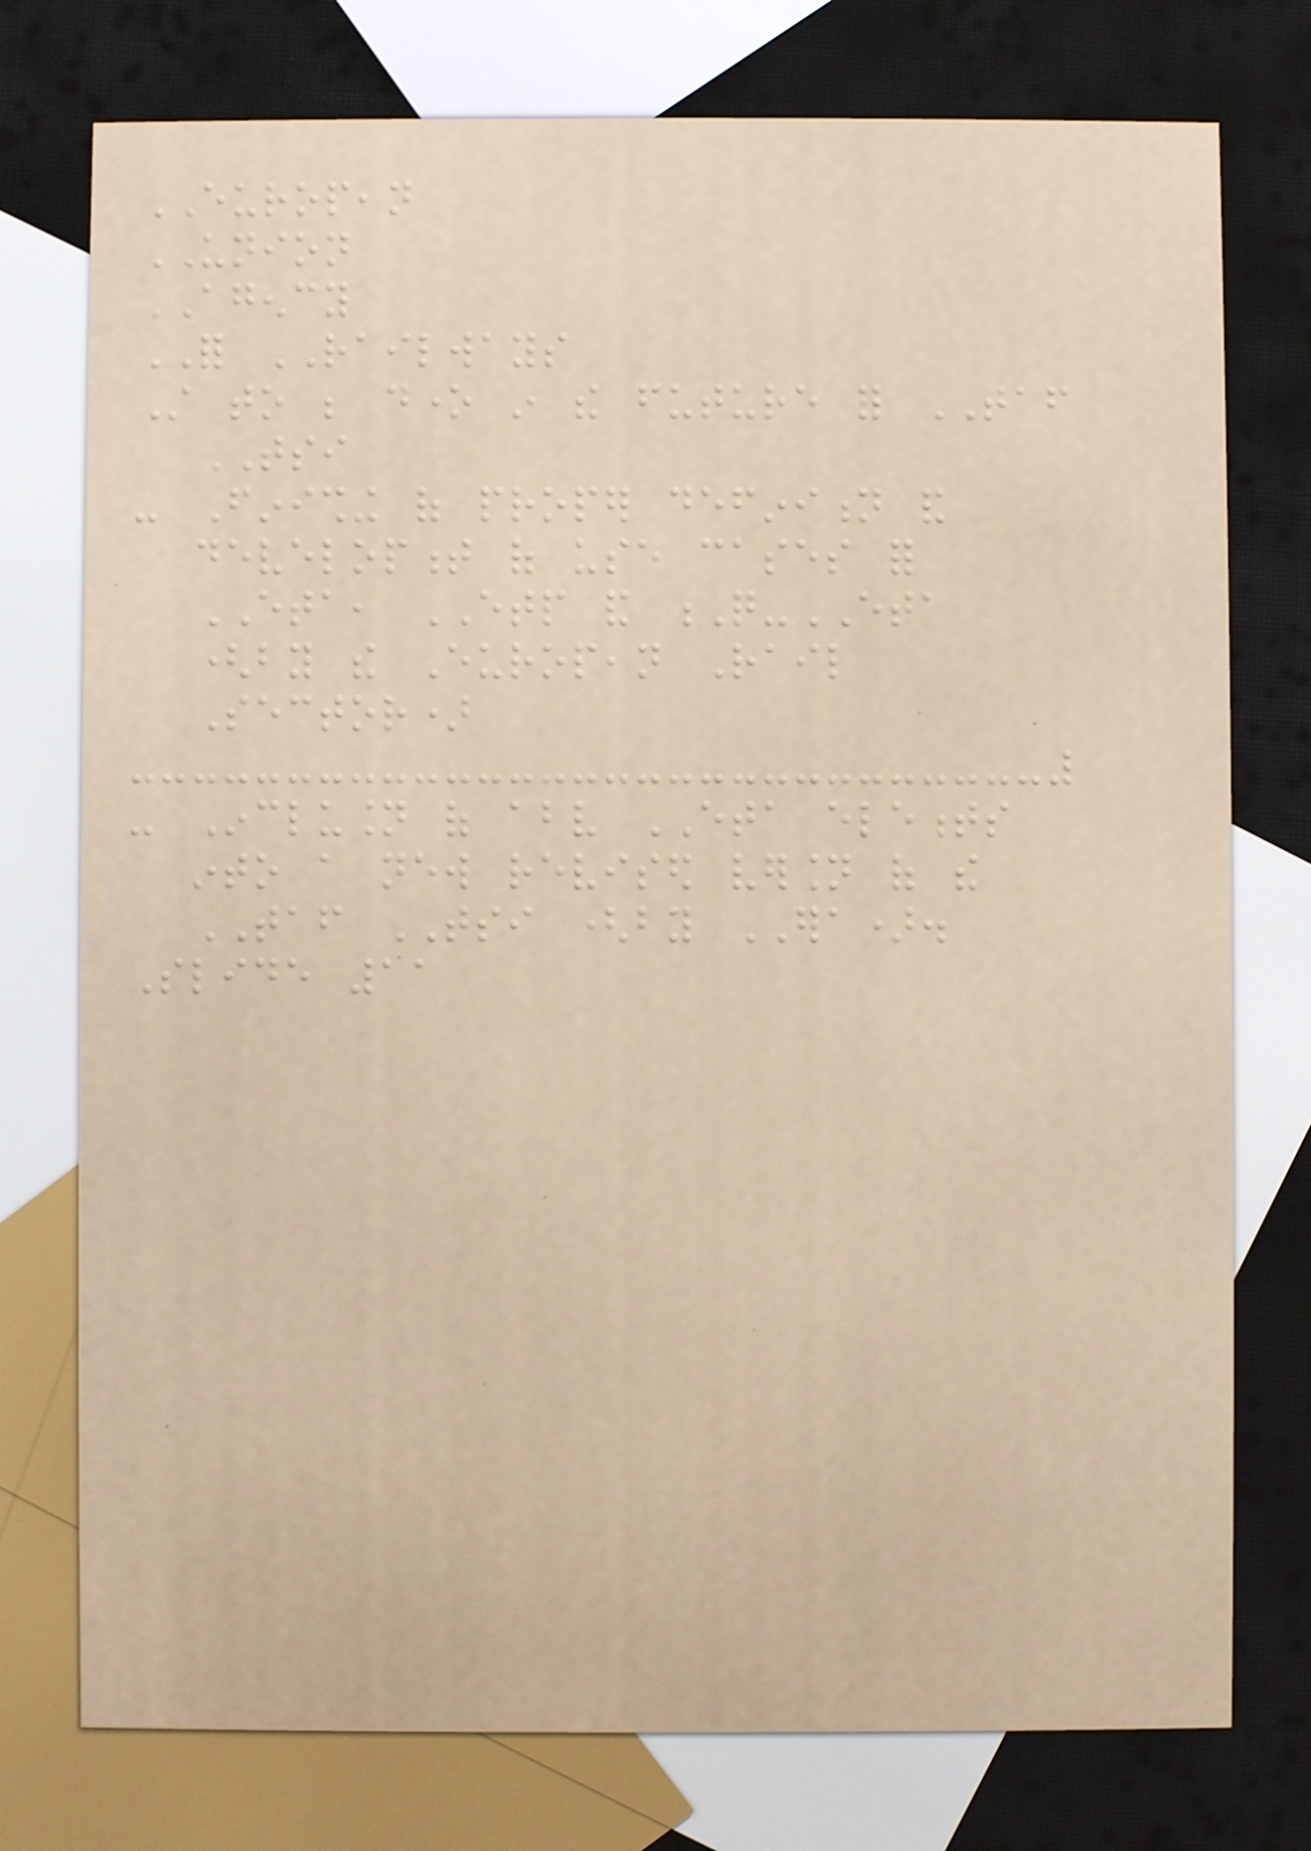EUROPEAN
UNION
AGENCY
FOR RAILWAYS
Still to be done in the future for TAF
TSI
- Finishing of proper definition and
development of use cases for
ETA, ETP and Q-ETA
(by the European Rail
Sector)
- Inclusion of above ETA elements
into a new revised version of the
TAF TSI (by ERA).
Slide 11
